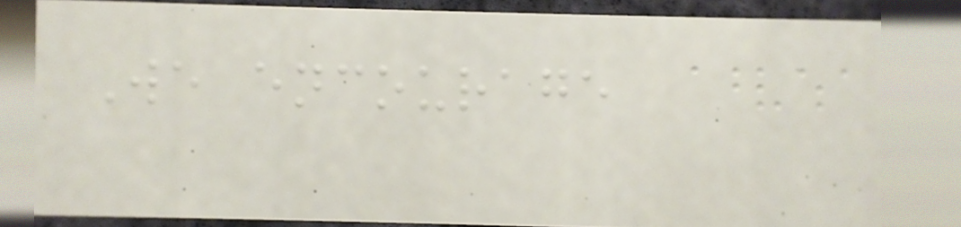We encourage
